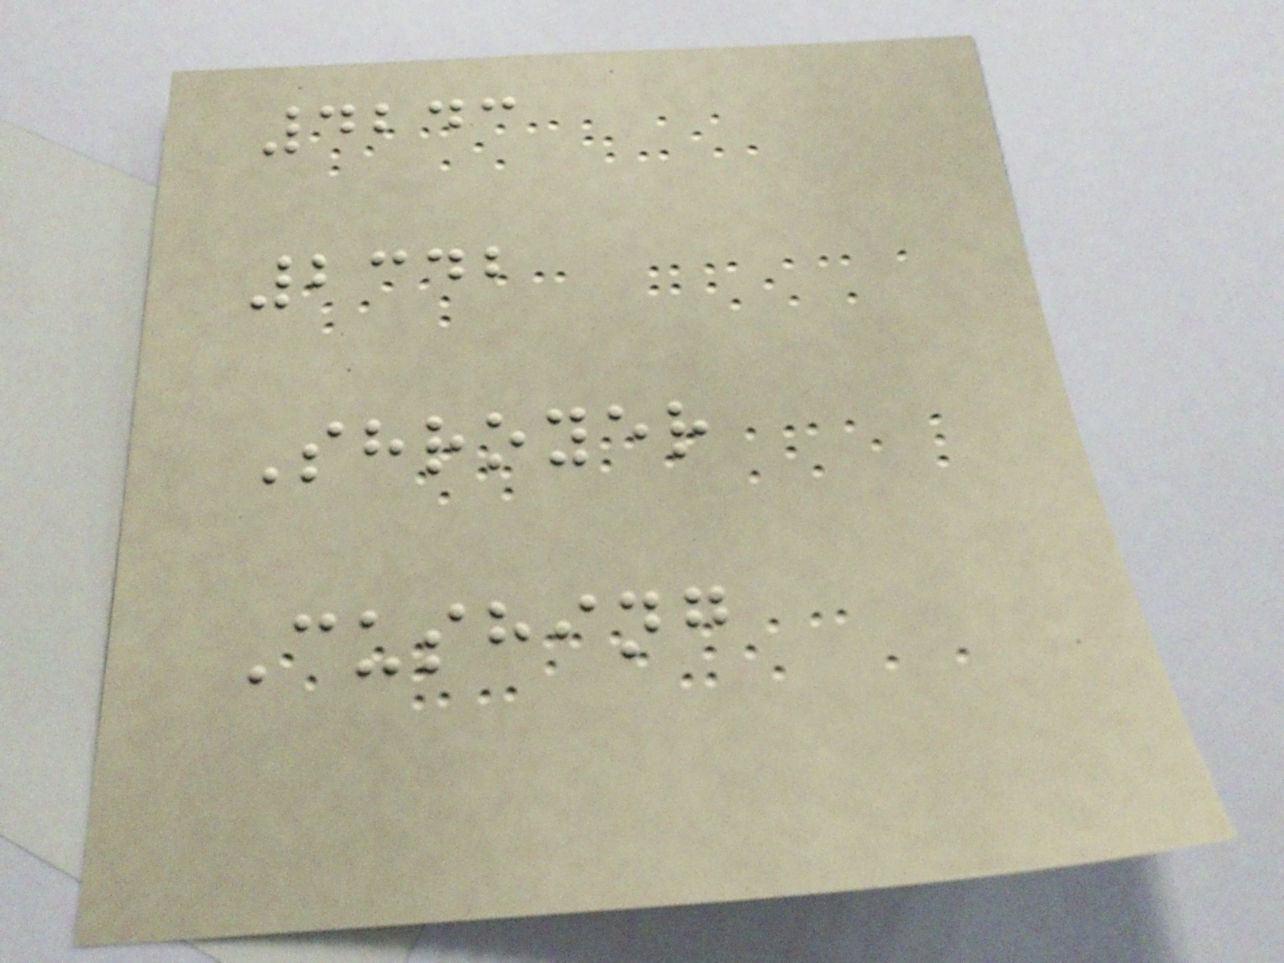4243
2342
Shroyer
Cushing
